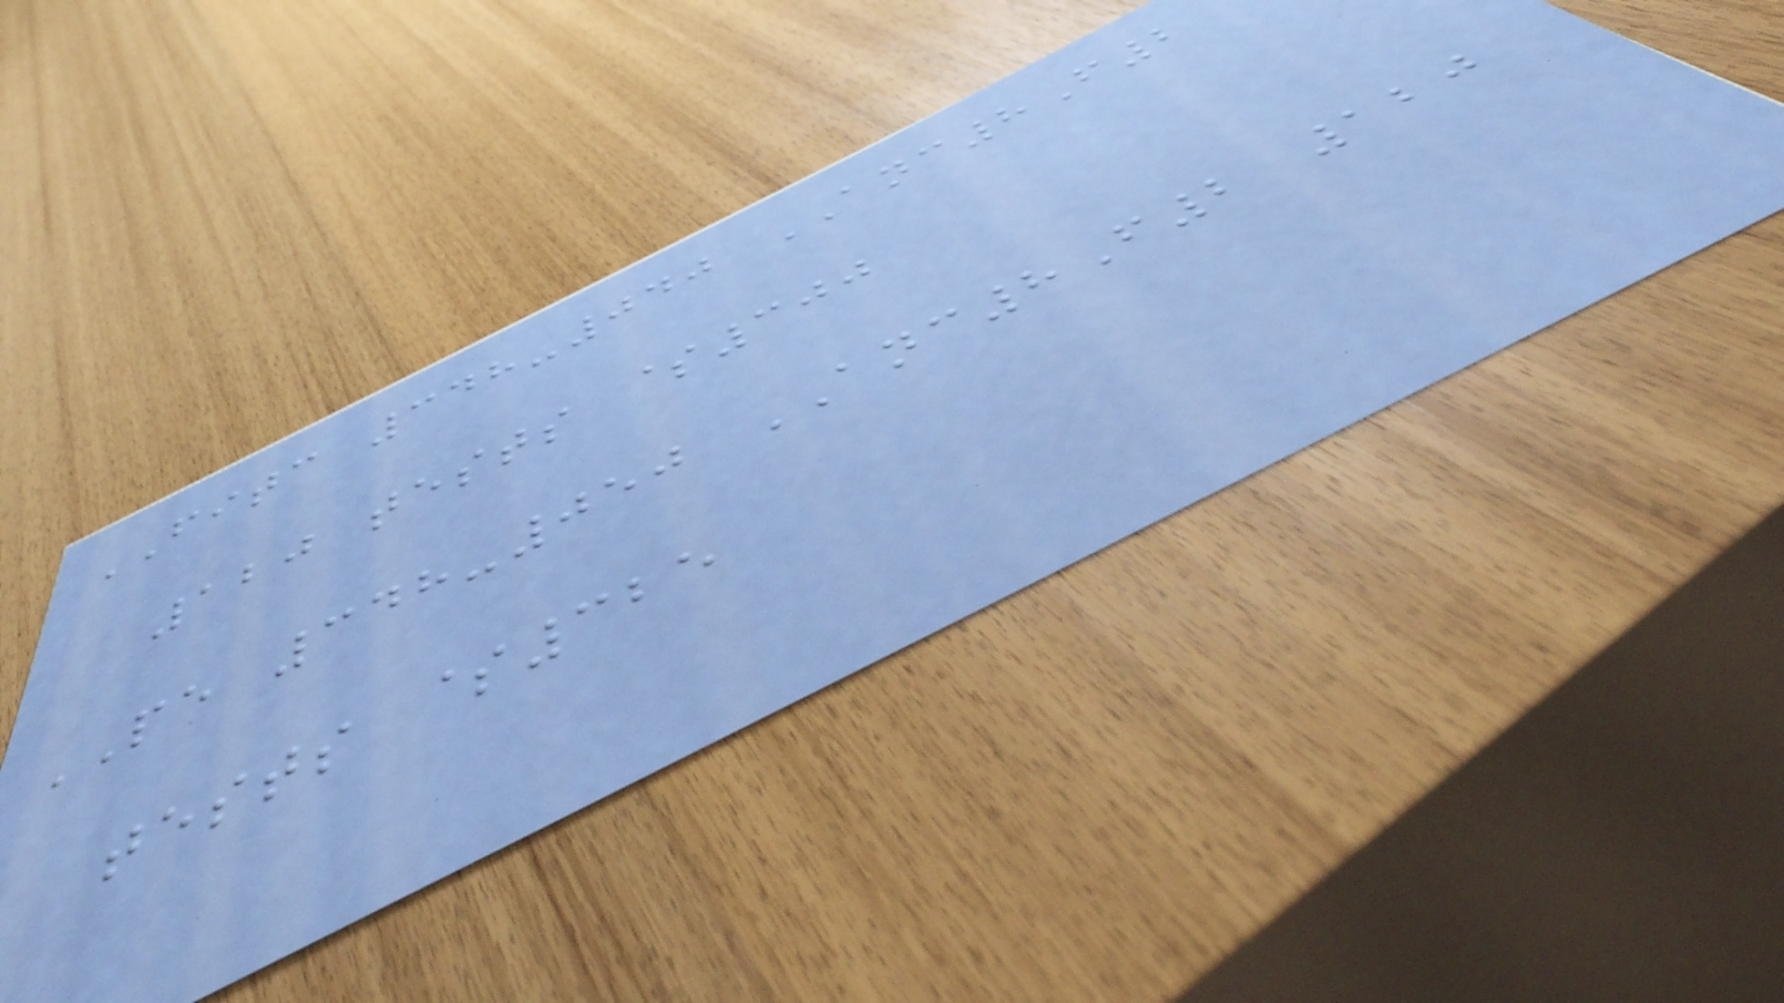FITC 348-040 ANC8F2
120 tests $300
PE 348-050 ANC8F2 120
tests $325
